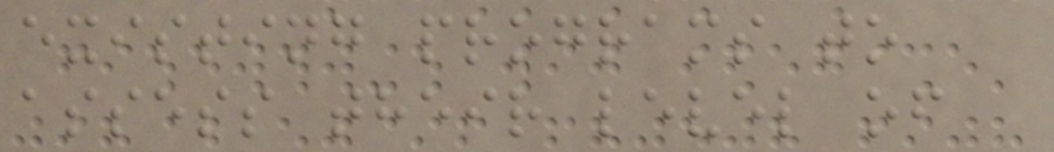existing programs to
assess their level of
